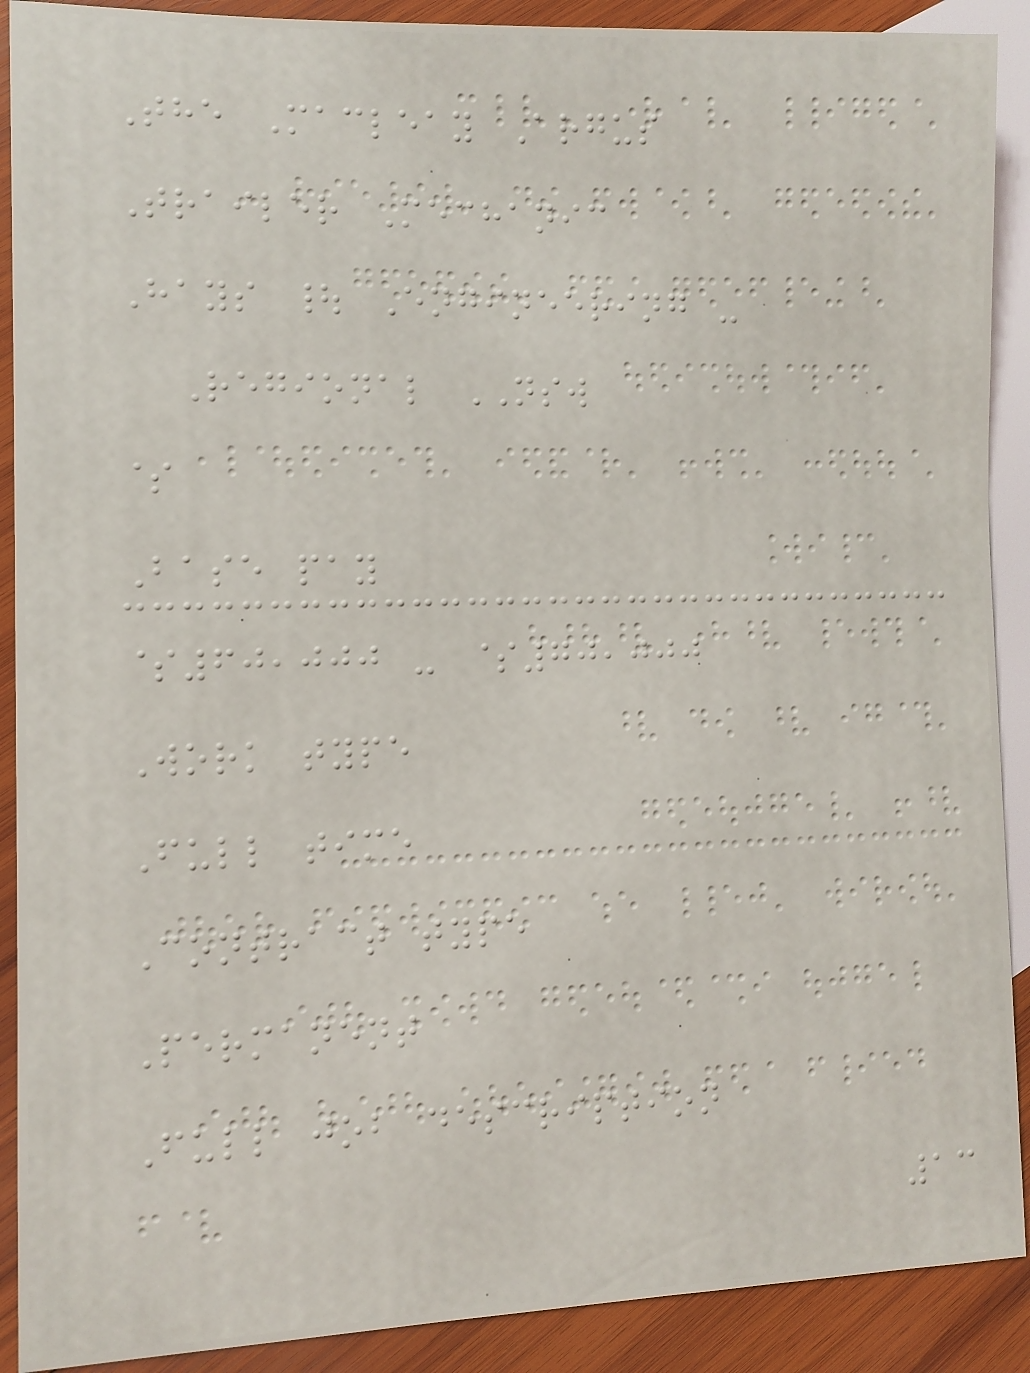The Macleay Argus
Trailer Mechanic
Hays | Engineering -
Regional NSW
$
Base pay
$60,000 - $70,000
Work type
Full time
Contract type
Permanent
Full job description
13
